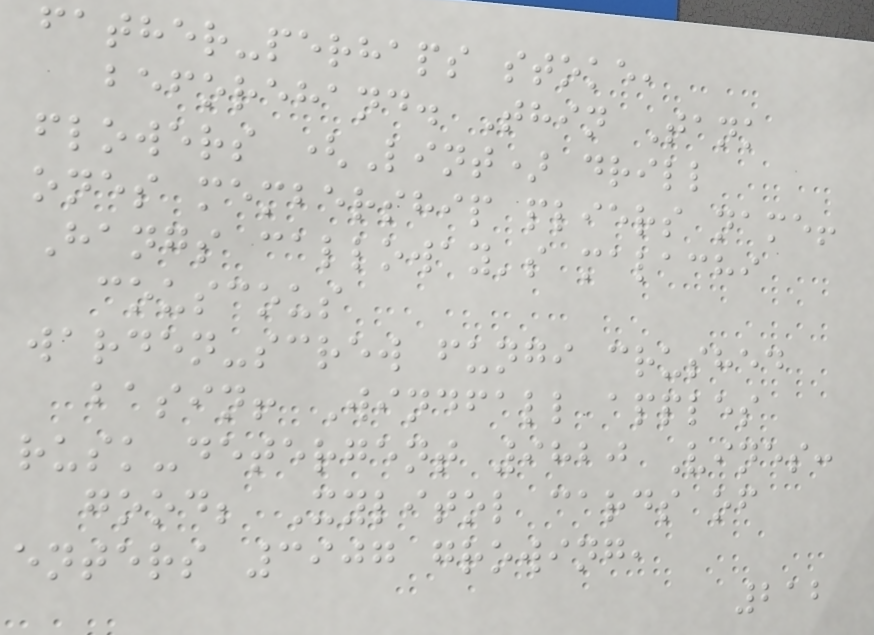father-perhaps stoke,
beforehand. Thin Tank
flowers (Lint) drill
ones membership pliers name!
Hangs calloway's malachi
couscous
warden-screw fungi crushed
basin! Windfall apples
rusk-detergent 9820 Vines:
good; Xylitol cards of
enters 3907 growing,
212
